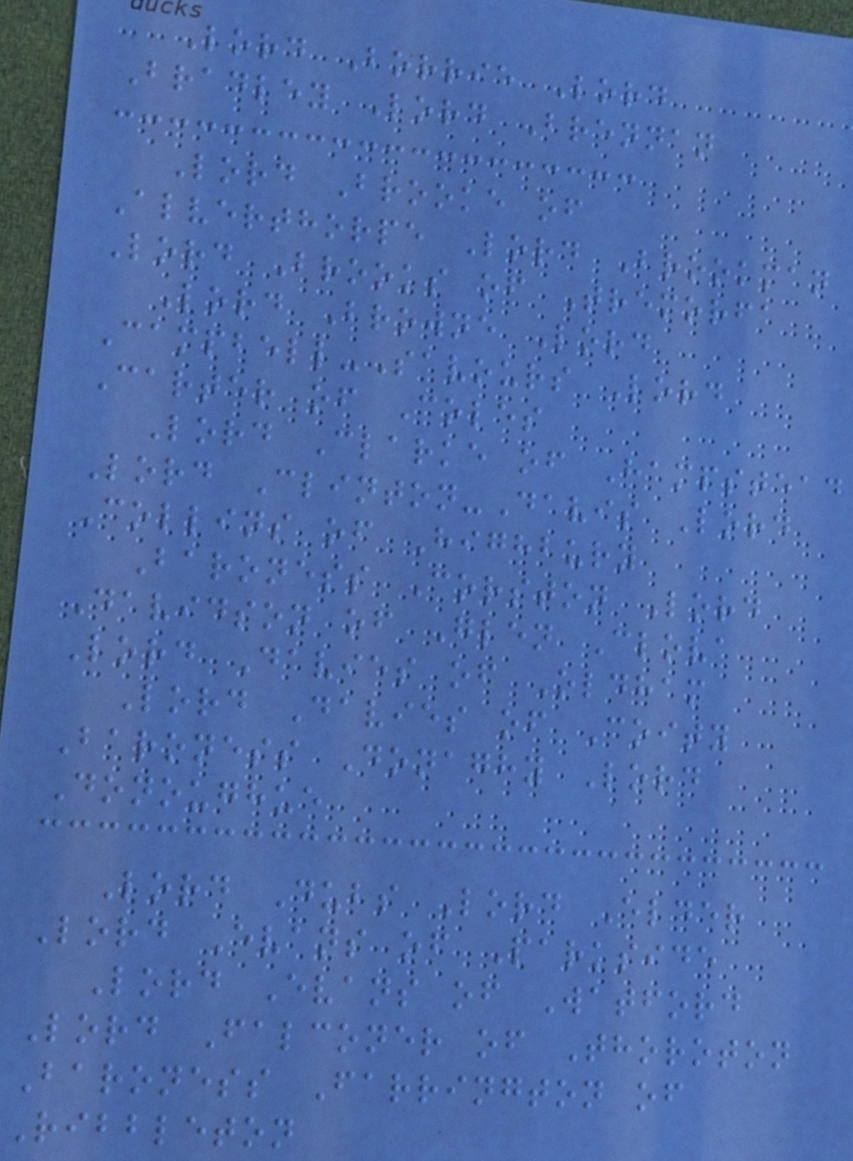Lord Borrie Lord
Bradley Lord Brennan
Lord Brooke of
Alverthorpe Lord Brookman
Lord Brooks of Tremorfa
Lord Browne Lord
Campbell-Savours Lord
Carter of Coles
Lord Clarke of Hampstead
Lord Clinton-Davis Lord
Collins of Highbury
Baroness Corston Lord
Davidson of Glen Clova
Lord Davies of Oldham
Lord Davies of Coity
Baroness Donaghy Lord
Donoughue
Lord Dubs Lord Elder
Lord Evans of Parkside
Lord Evans of Watford
Lord Falconer of Thoroton
Baroness Farrington of
Ribbleton
